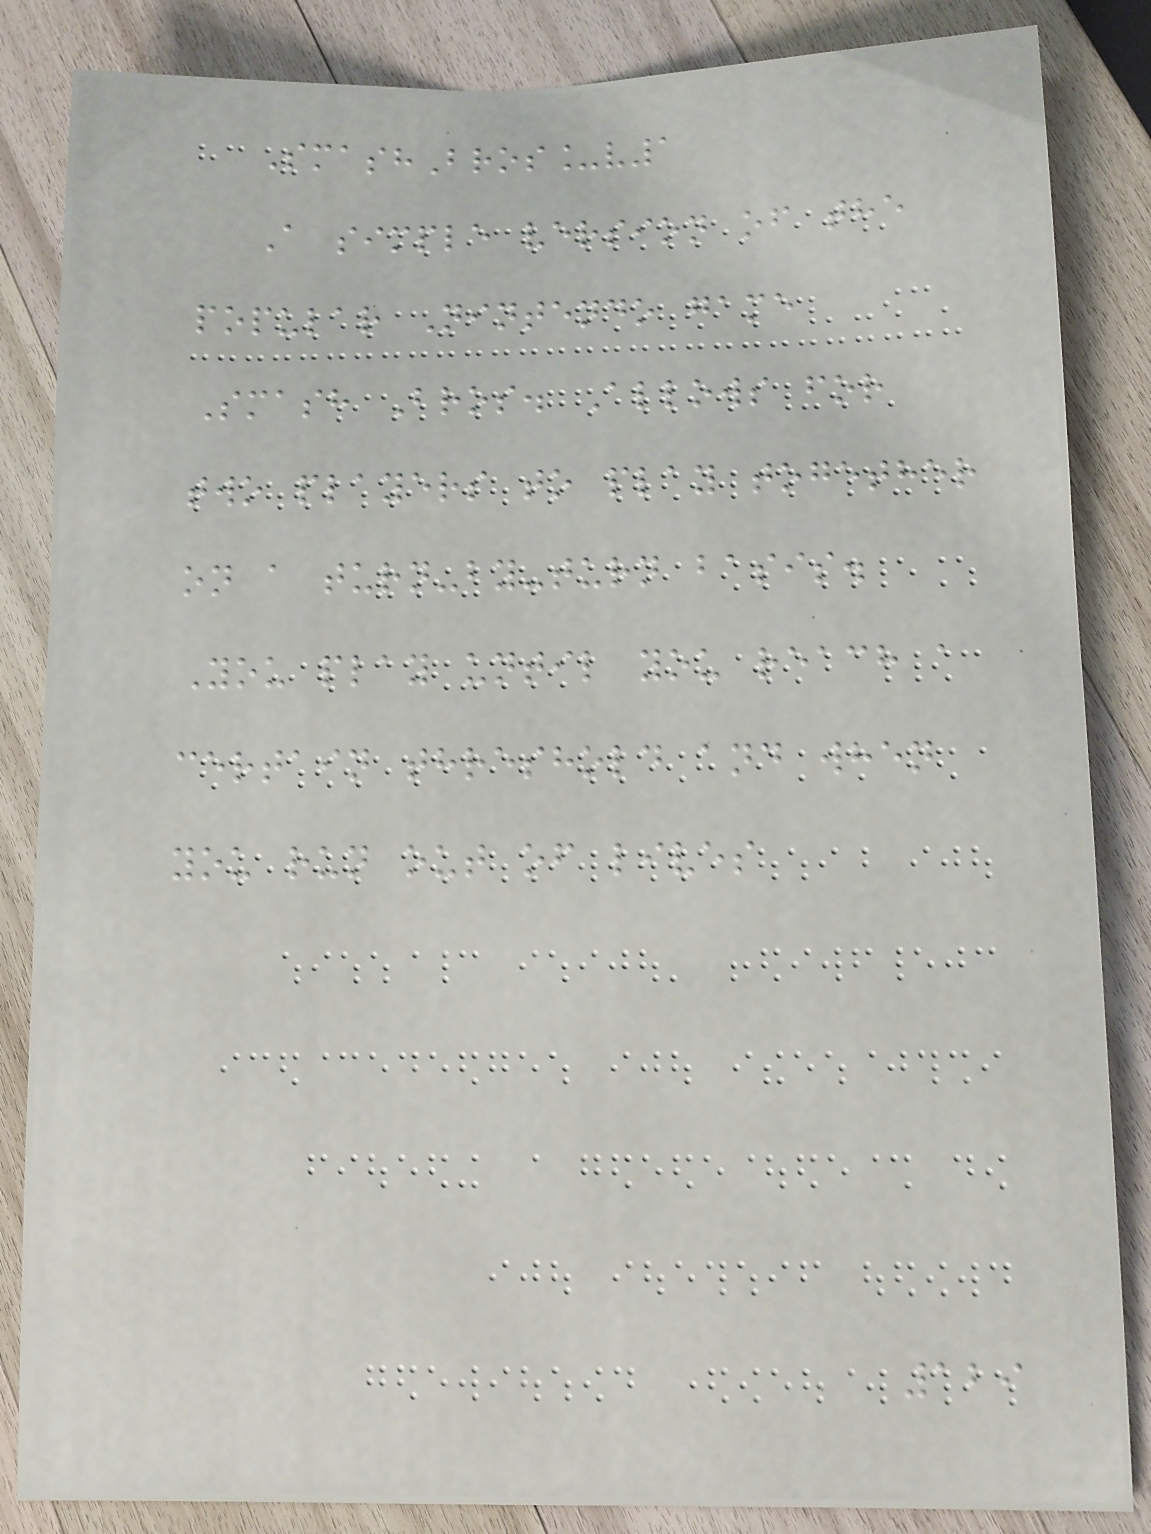SmashBros_v1
A simple version of the
popular Nintendo game
Smash Bros. Allows for
two players to play together
on a turn-by-turn basis.
You play until you reach a
certain threshold and when
you run out of lives
129
